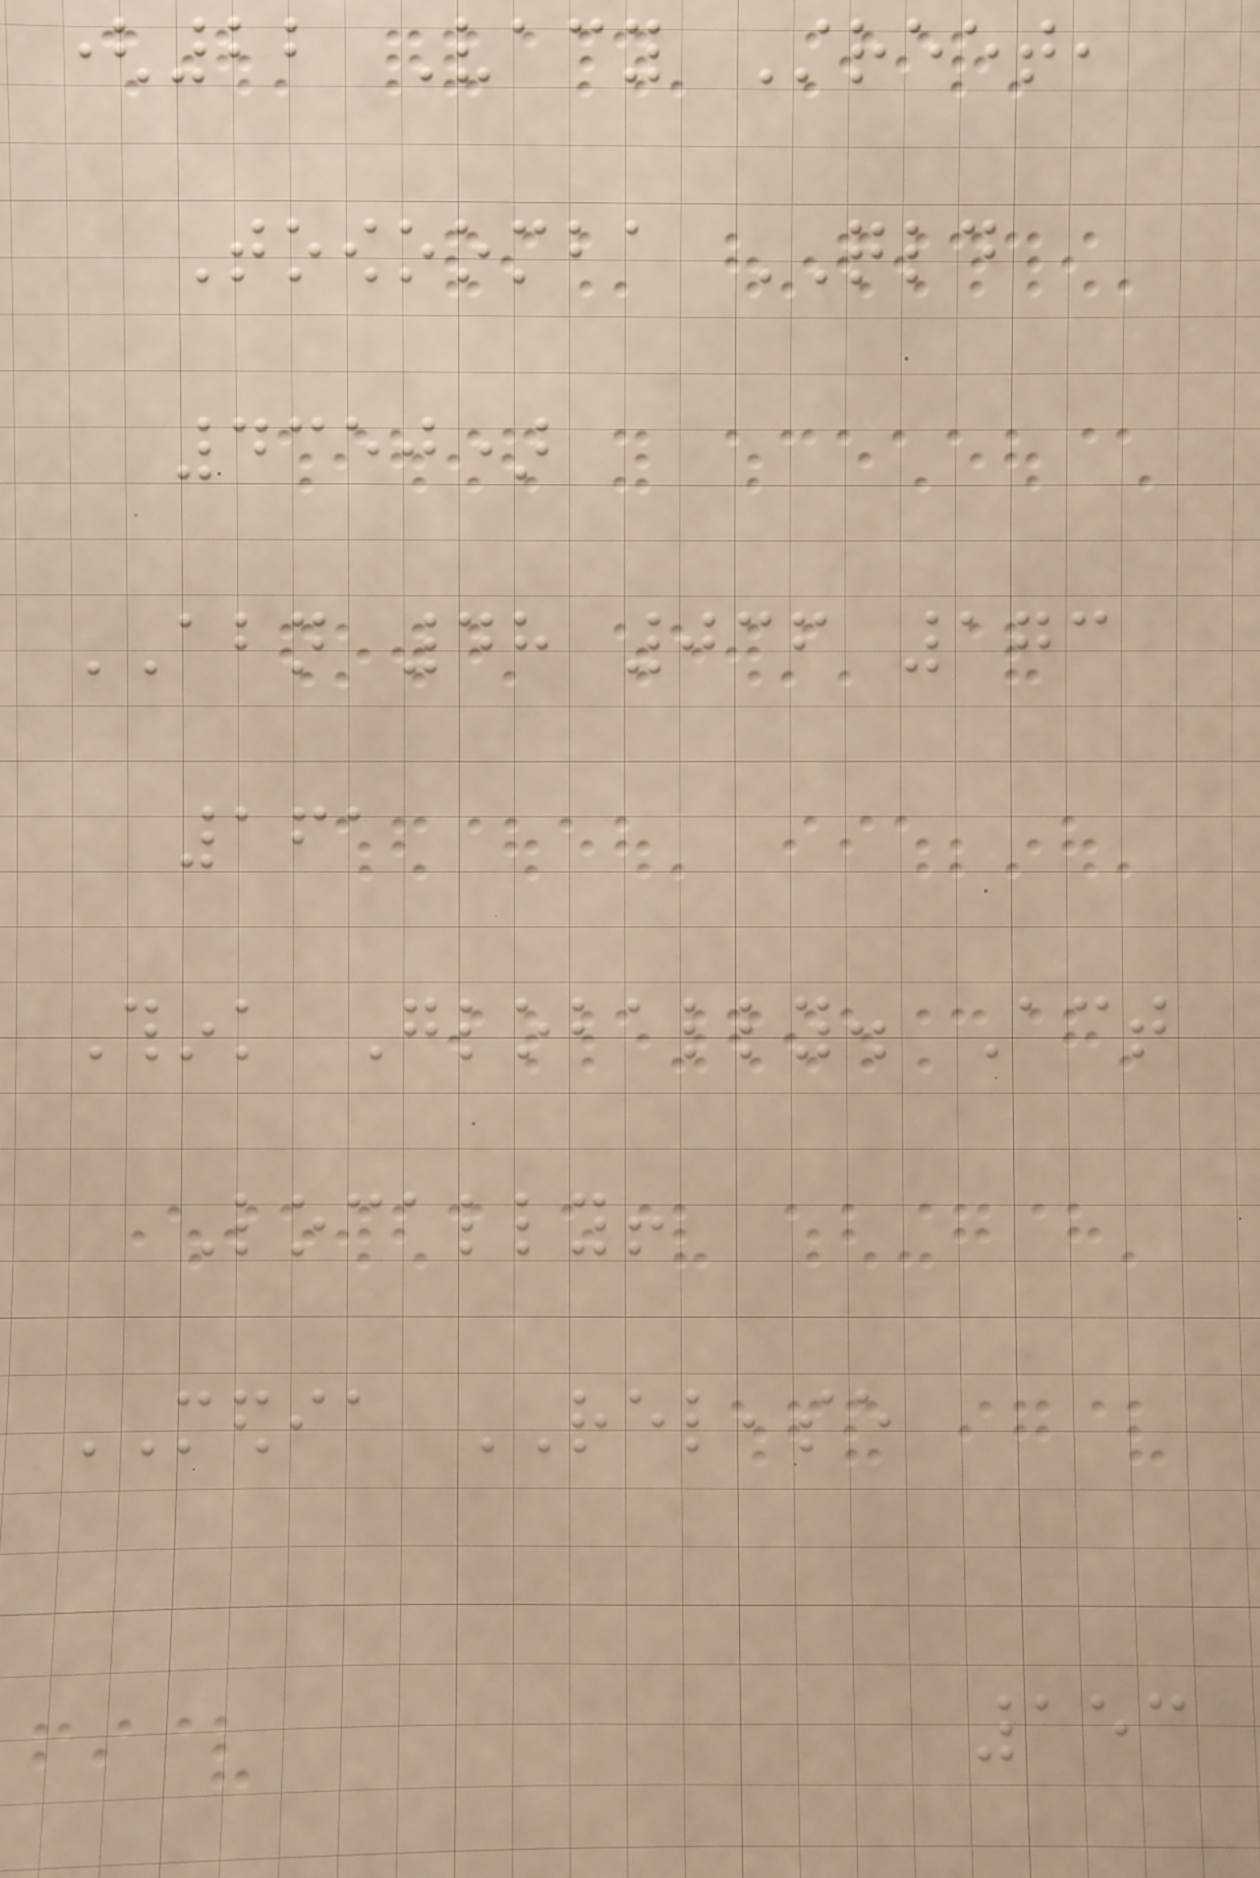(22 Vacy Street,
Toowoomba QLD
4350)
ABN 48 036 173
161
Think Globally. Act
Locally!
MEDIA RELEASE
153
